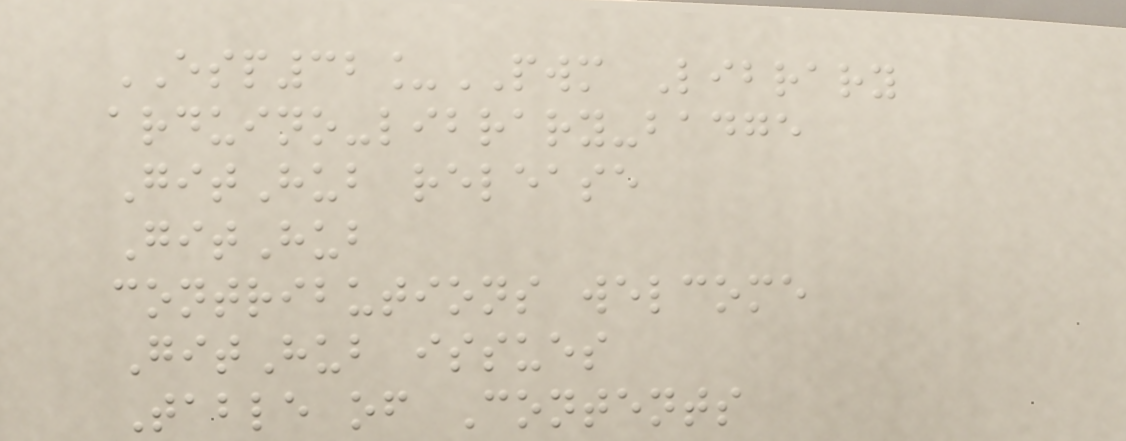ESP32_PWM Library
arduino-library-badge
GitHub release
GitHub
contributions welcome
GitHub issues
Table of Contents
